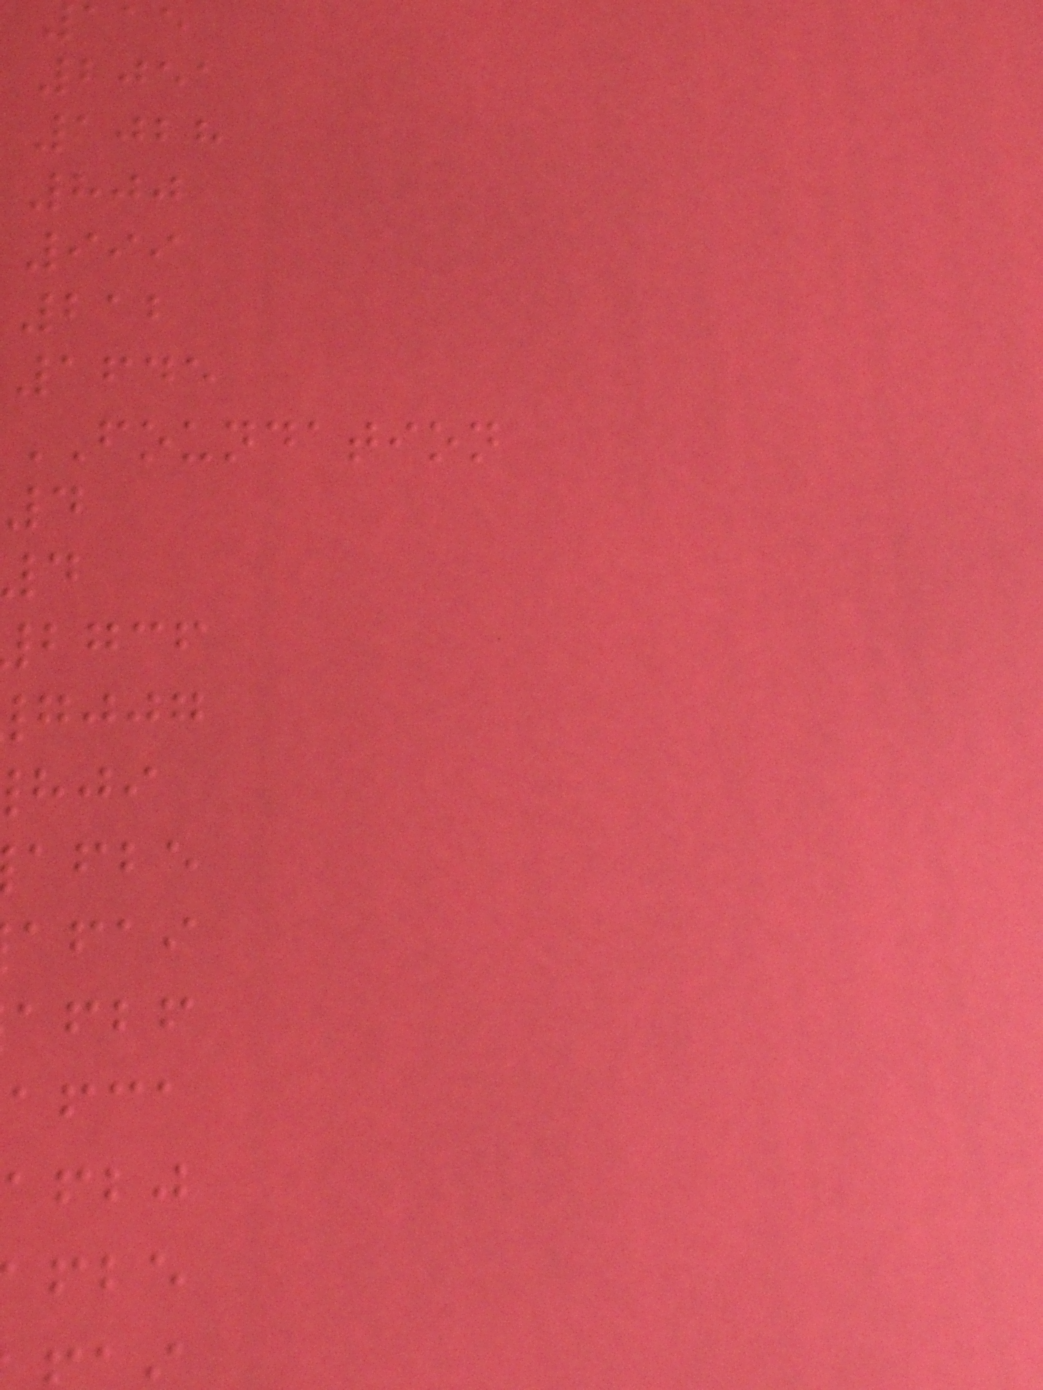2051
1028
800
999
212
1645
FOUNDATION
4
bgcf
gjjg
afbe
afai
afbf
afca
afbj
